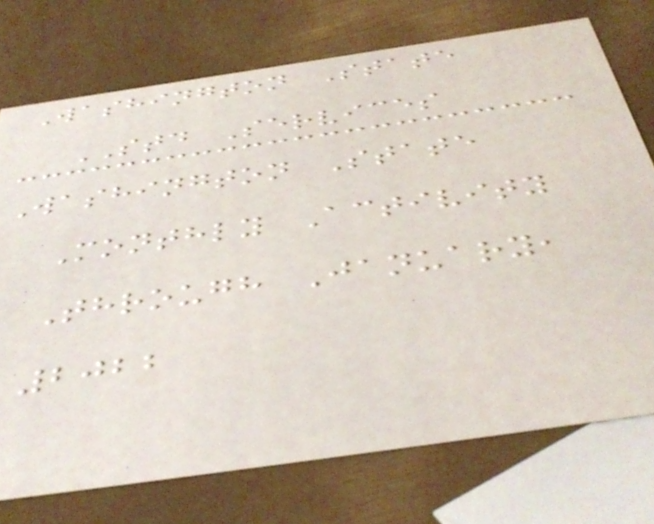Washington State
STD Services
Washington State
Monthly Activity
Through January,
2022
